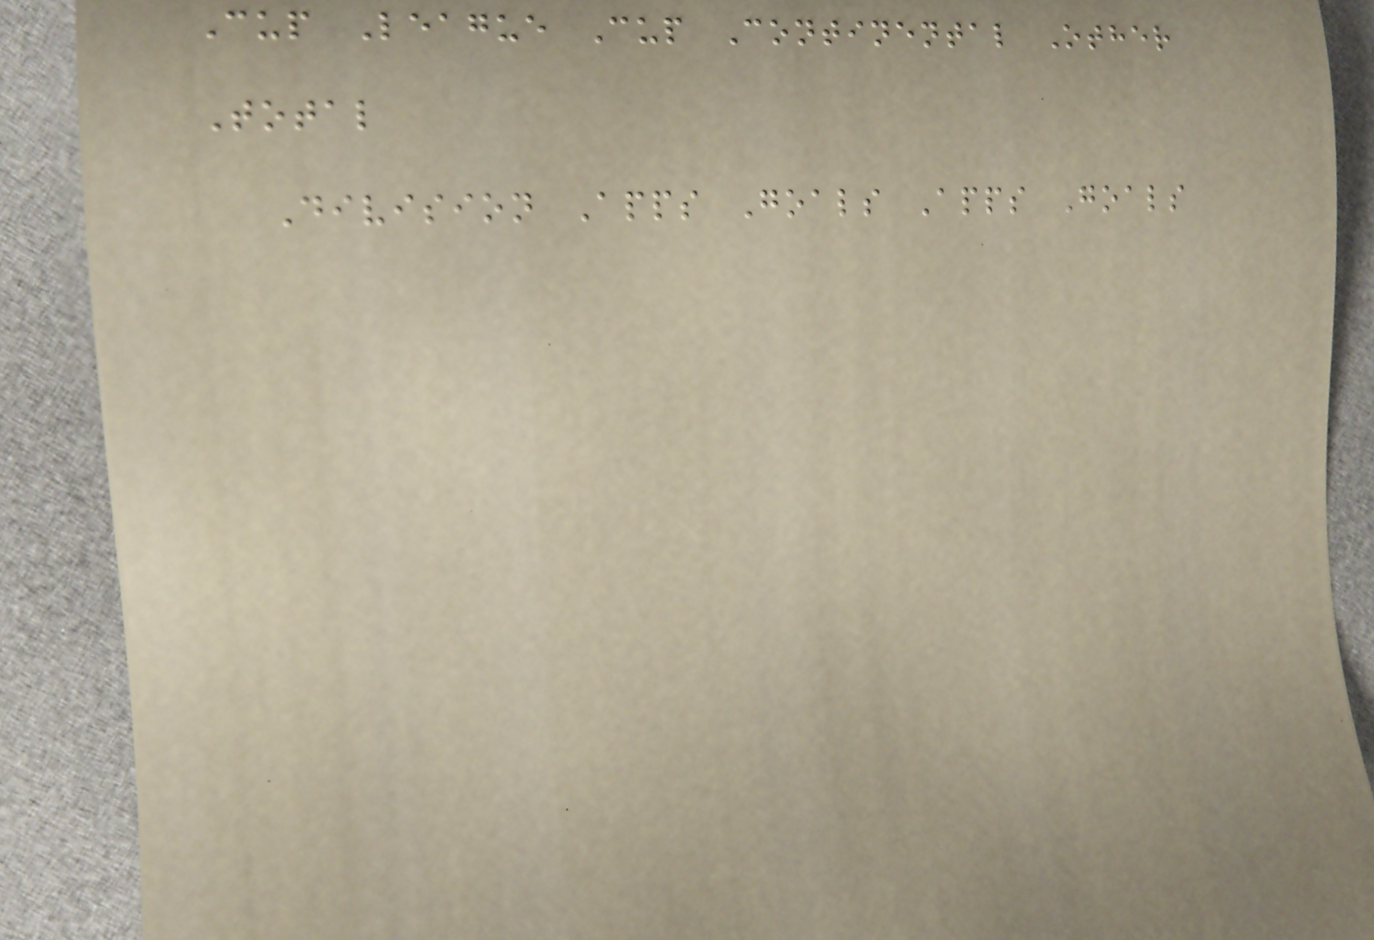Cup League Cup Continental Other
Total
Division Apps Goals Apps Goals
